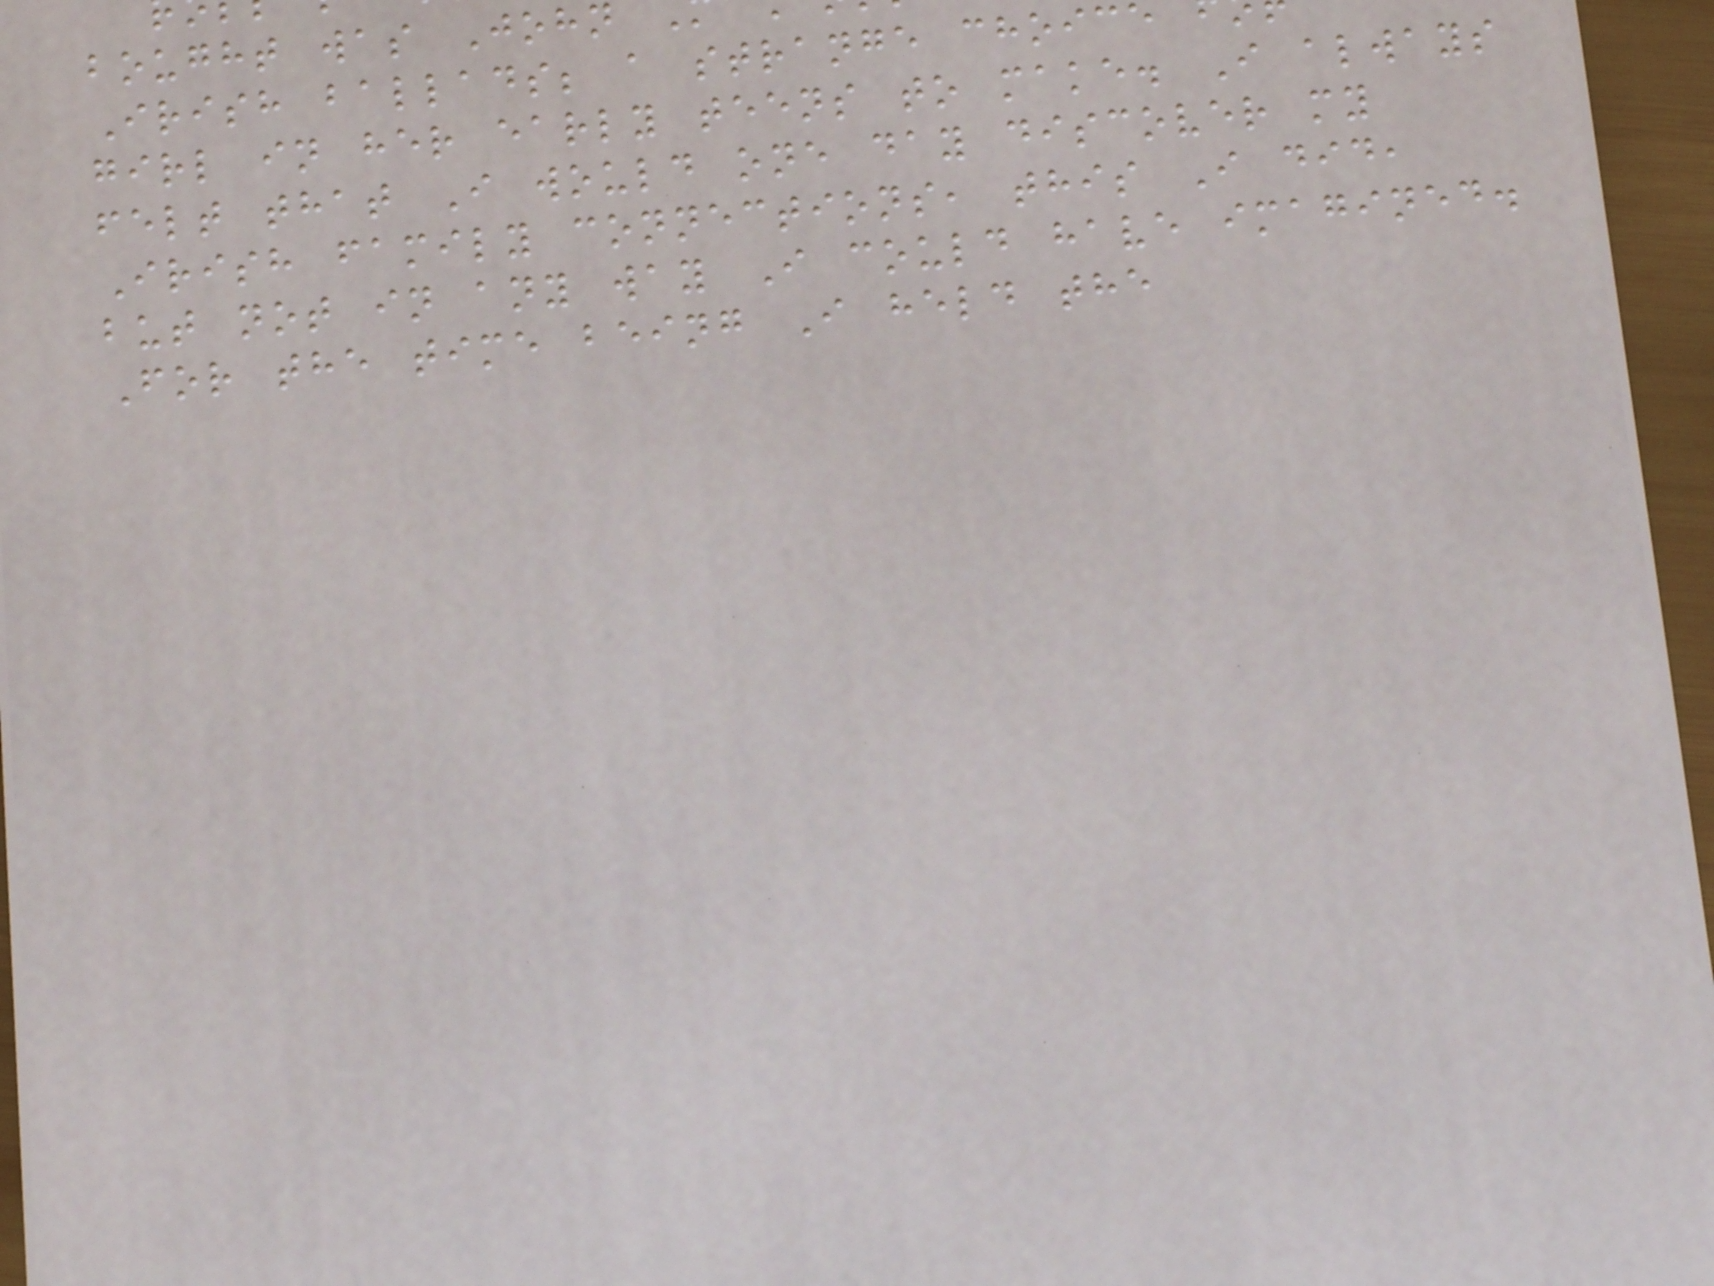bought was John
Irish ballads; a strange choice
girl in her early teens to make. I always
felt that I would one day discover my
Irish family connections, this I did,
but not in any way I could have imagined.
For the time being I held the
